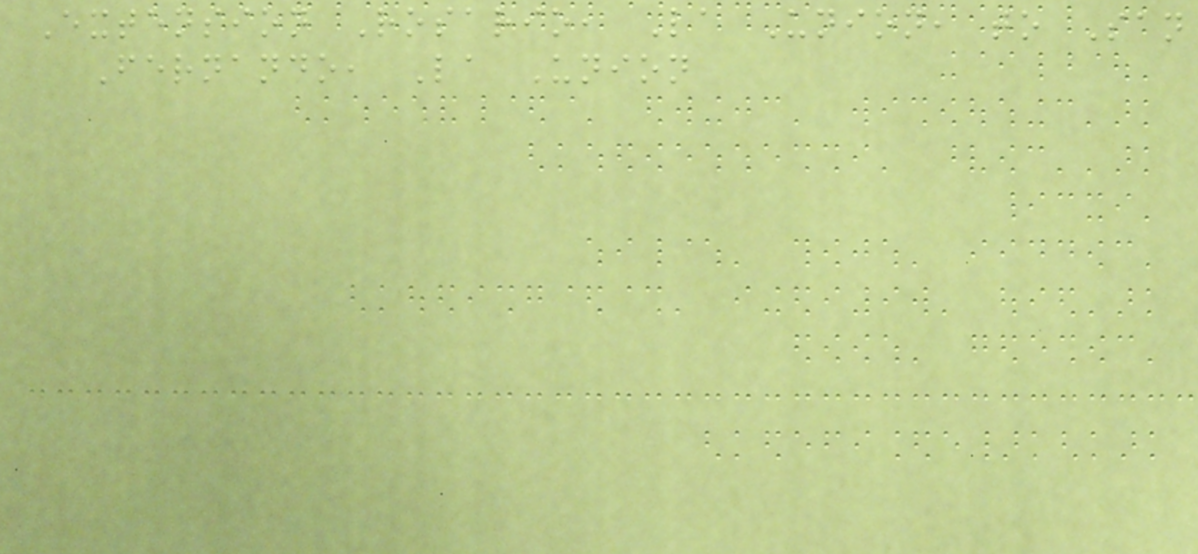Extension Rosario, La Union, to San
Fernando, La Union
